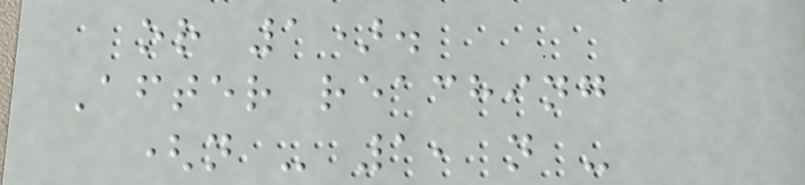or 1).
After reaching
(n - 1, n -
